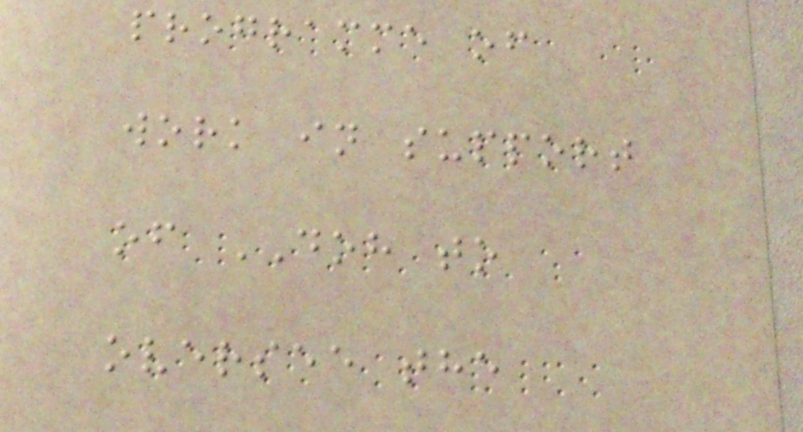programme of
work in support
of DOH to
oversee the
